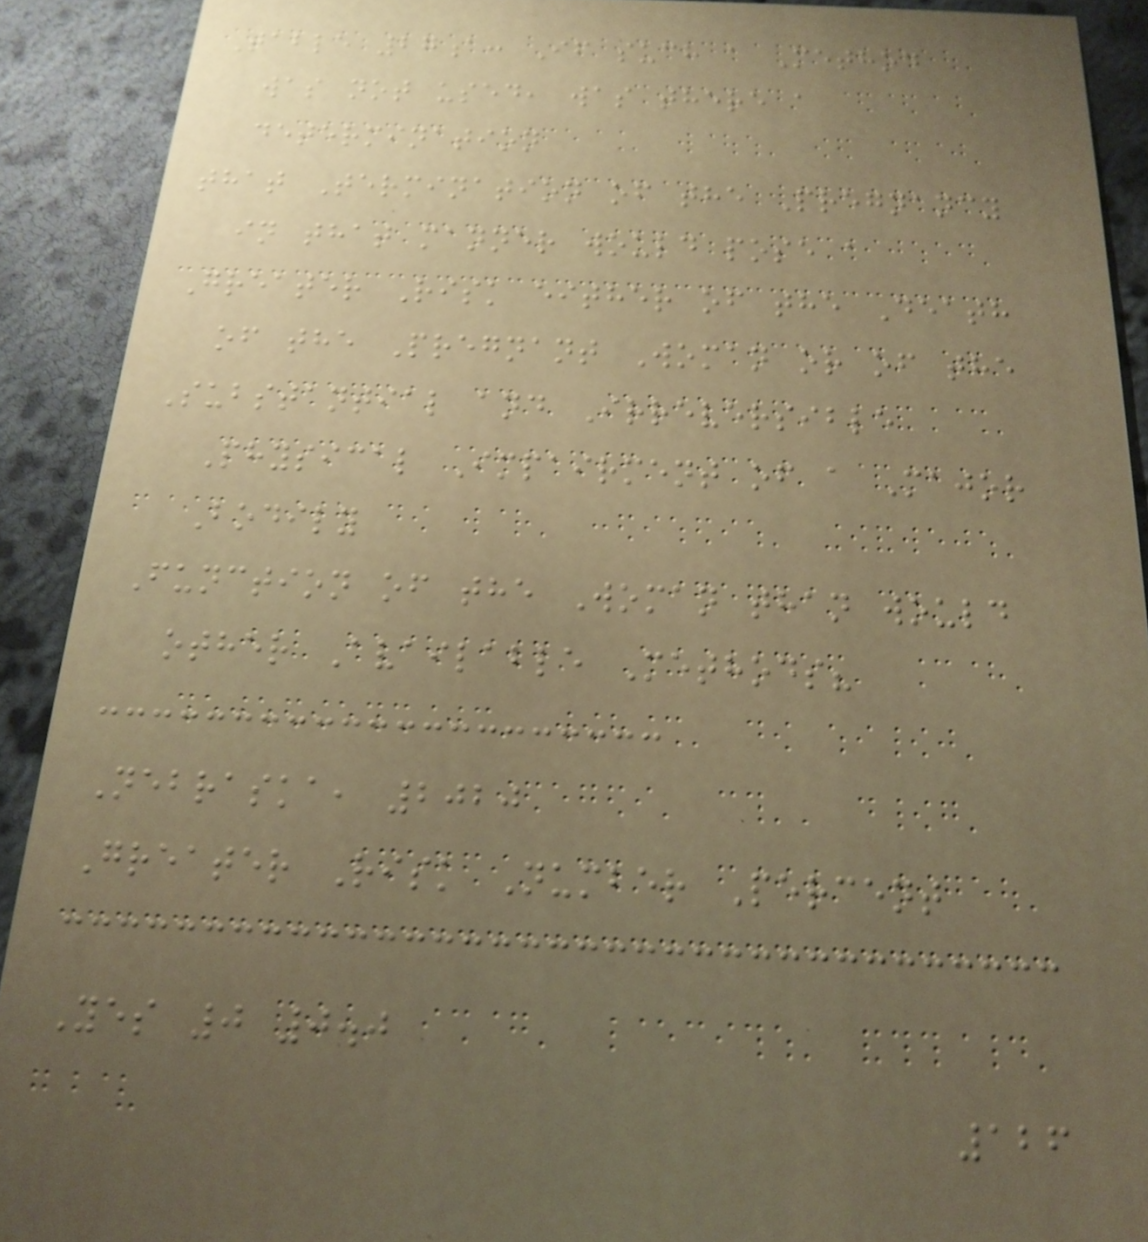Table 27a: If such a Method
was not used, was there a
determination
that Termination of the Pregnancy
in that manner would pose a
Greater Risk either of the Death
of the Pregnant Woman or of the
Substantial and Irreversible
Physical Impairment of a Major
Bodily
Function of the Woman than would
other Available Methods?
Nebraska, 2020
Greater Risk Number Percent
Yes 0 0.0
126
